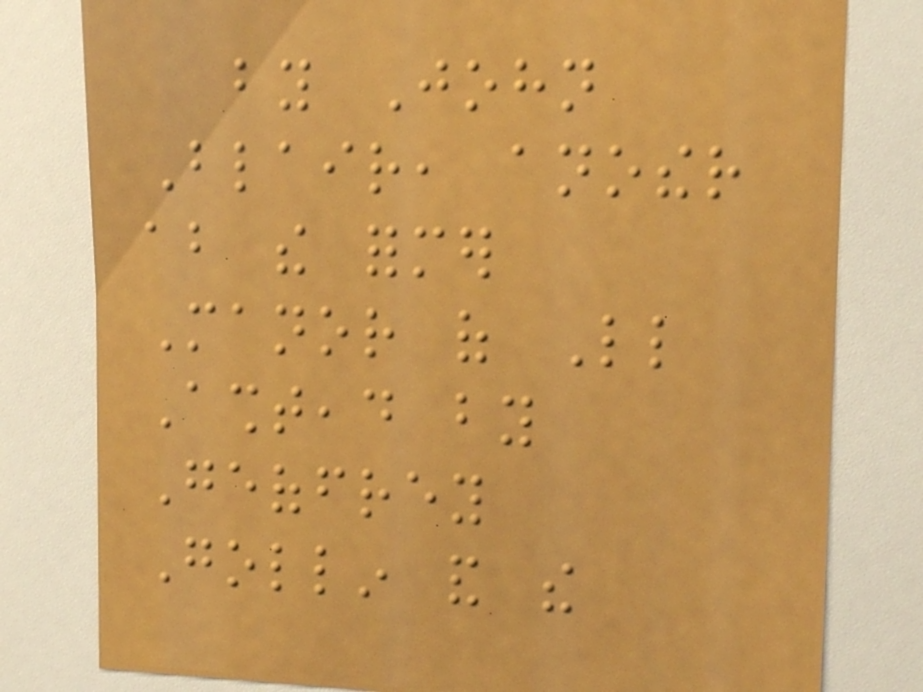by John
Blair, another
about the former
Manor of Little
Ashtead by
Geoffrey
Gollin and the
